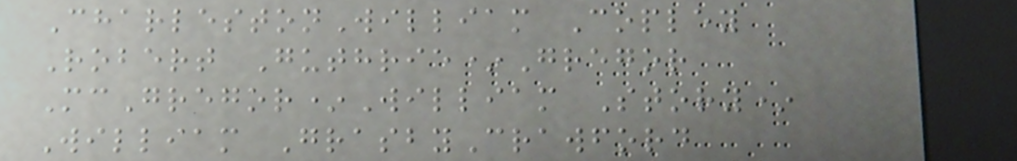CharlestonWilliam Copley
Robert Guthrie*Gregor
McGregor*William Story*
William GrasbyCrawford
